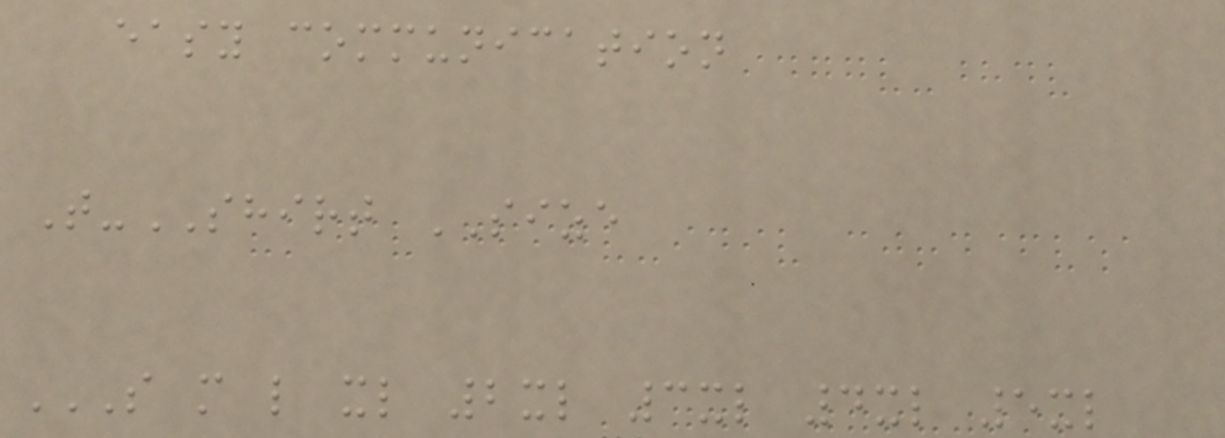easy communication
T-SHIRT SIZE
S M L XL 2XL 3XL 4XL 5XL
